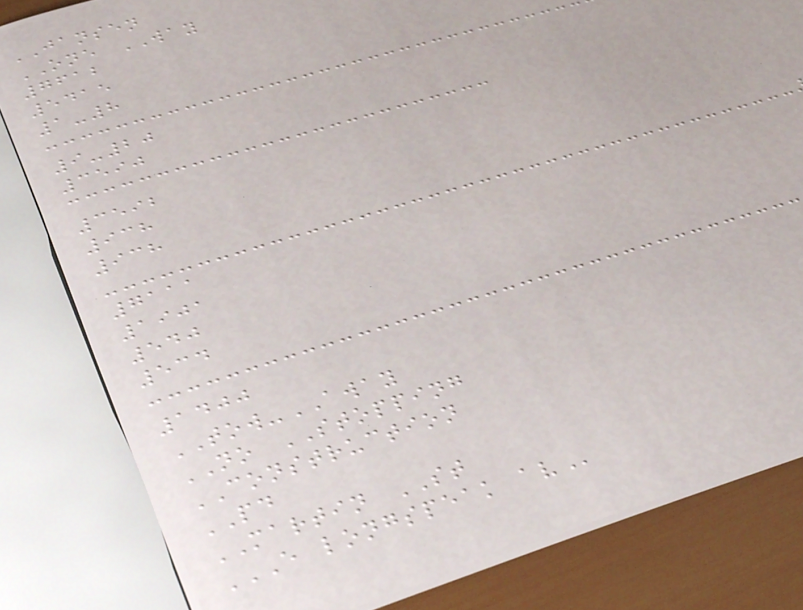JANSEN
ONE WAY
7612
5415
1-8
9-20
3590
3592
938
938
7111
1901
540
534
1400
TOW-AWAY
NO STOPPING
CONSTRUCTION
PD
MARTIN ST
E LONGSPEAK AV
